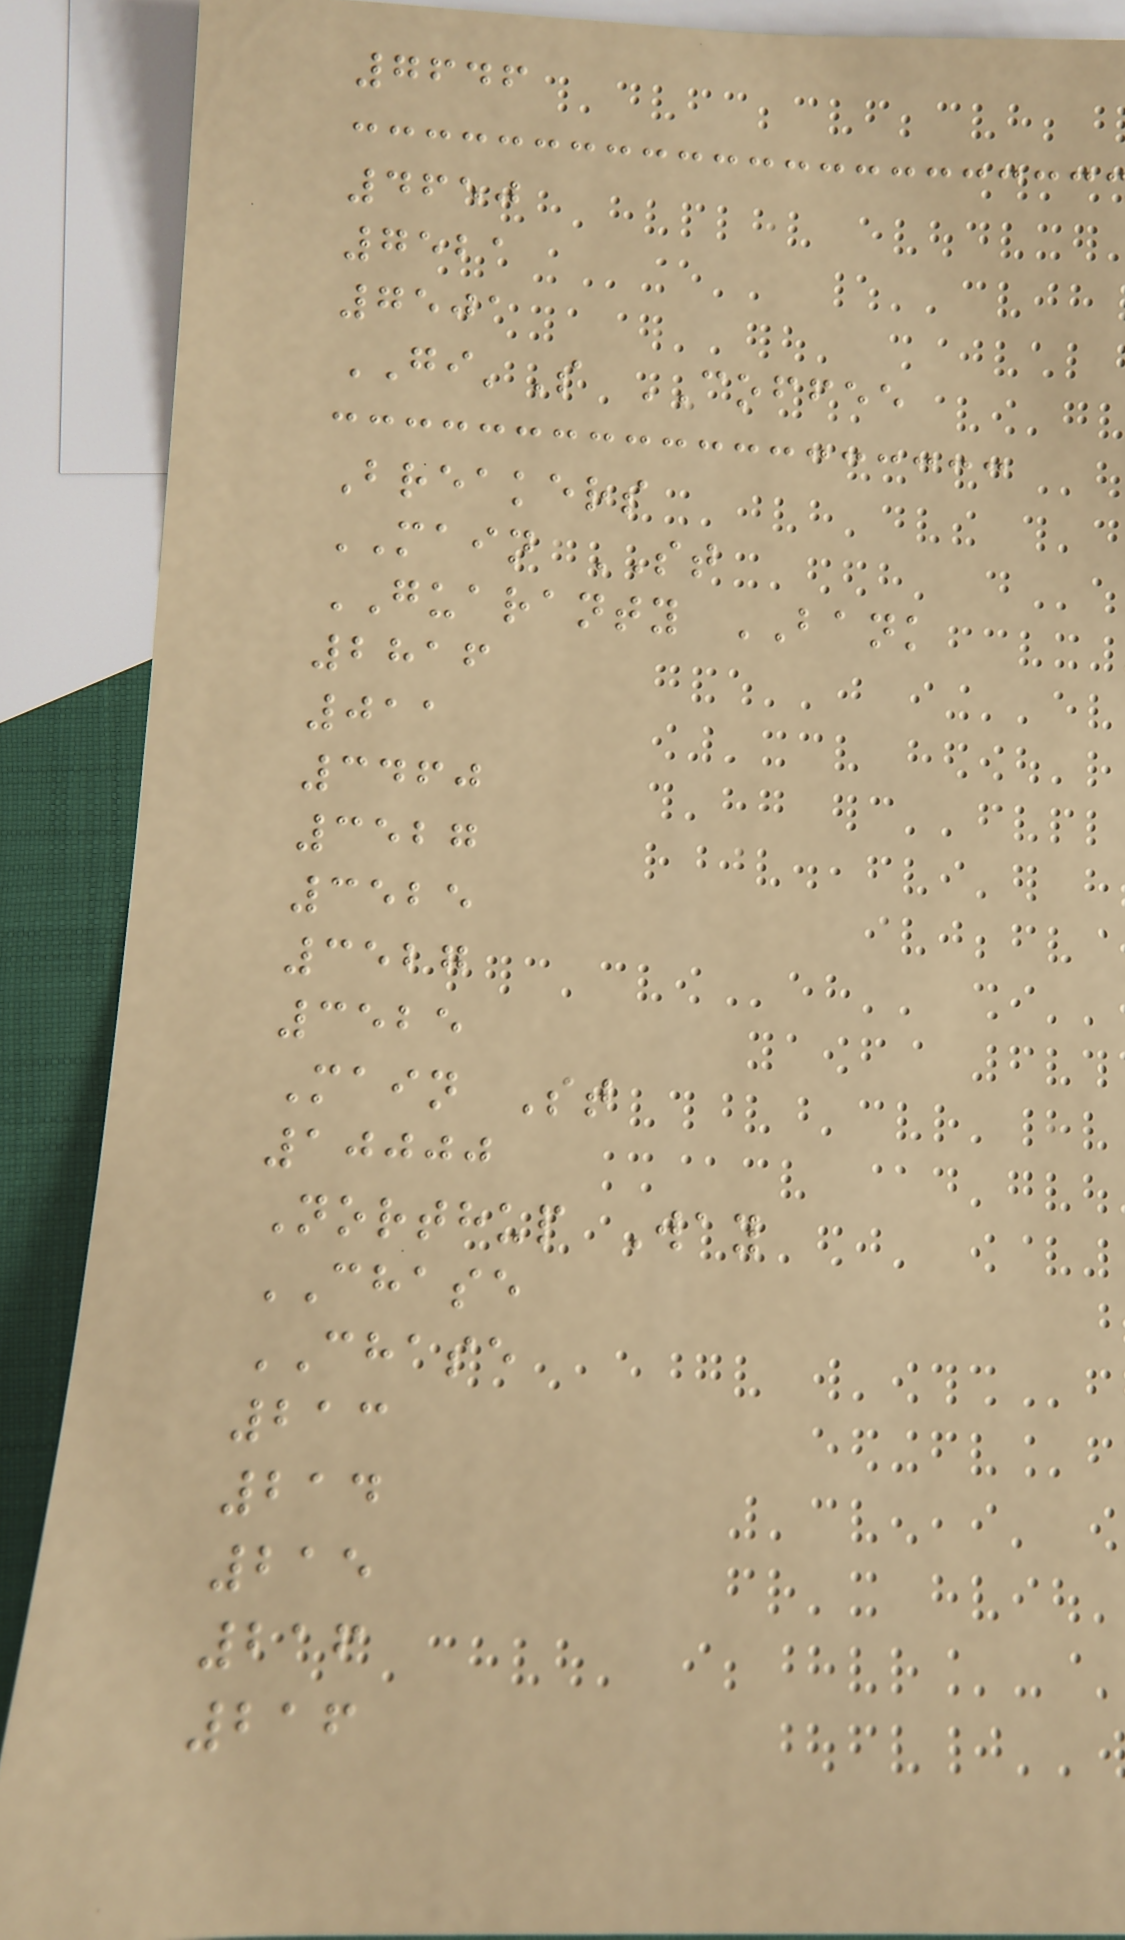7646
4650
7521
7501
GI'S COFFEE
Breakers
MAIN ST
GUARANTY BANK
2816
011
3460
3527
3525
3527
3525
Main St
10000
Northup Way
CHASE
CHASE
213
214
215
216
216
